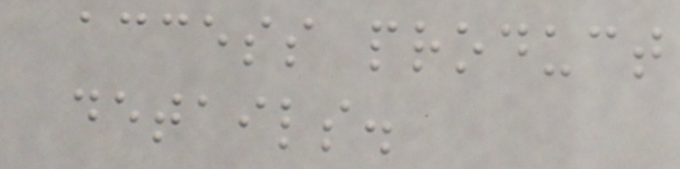access product
details.
